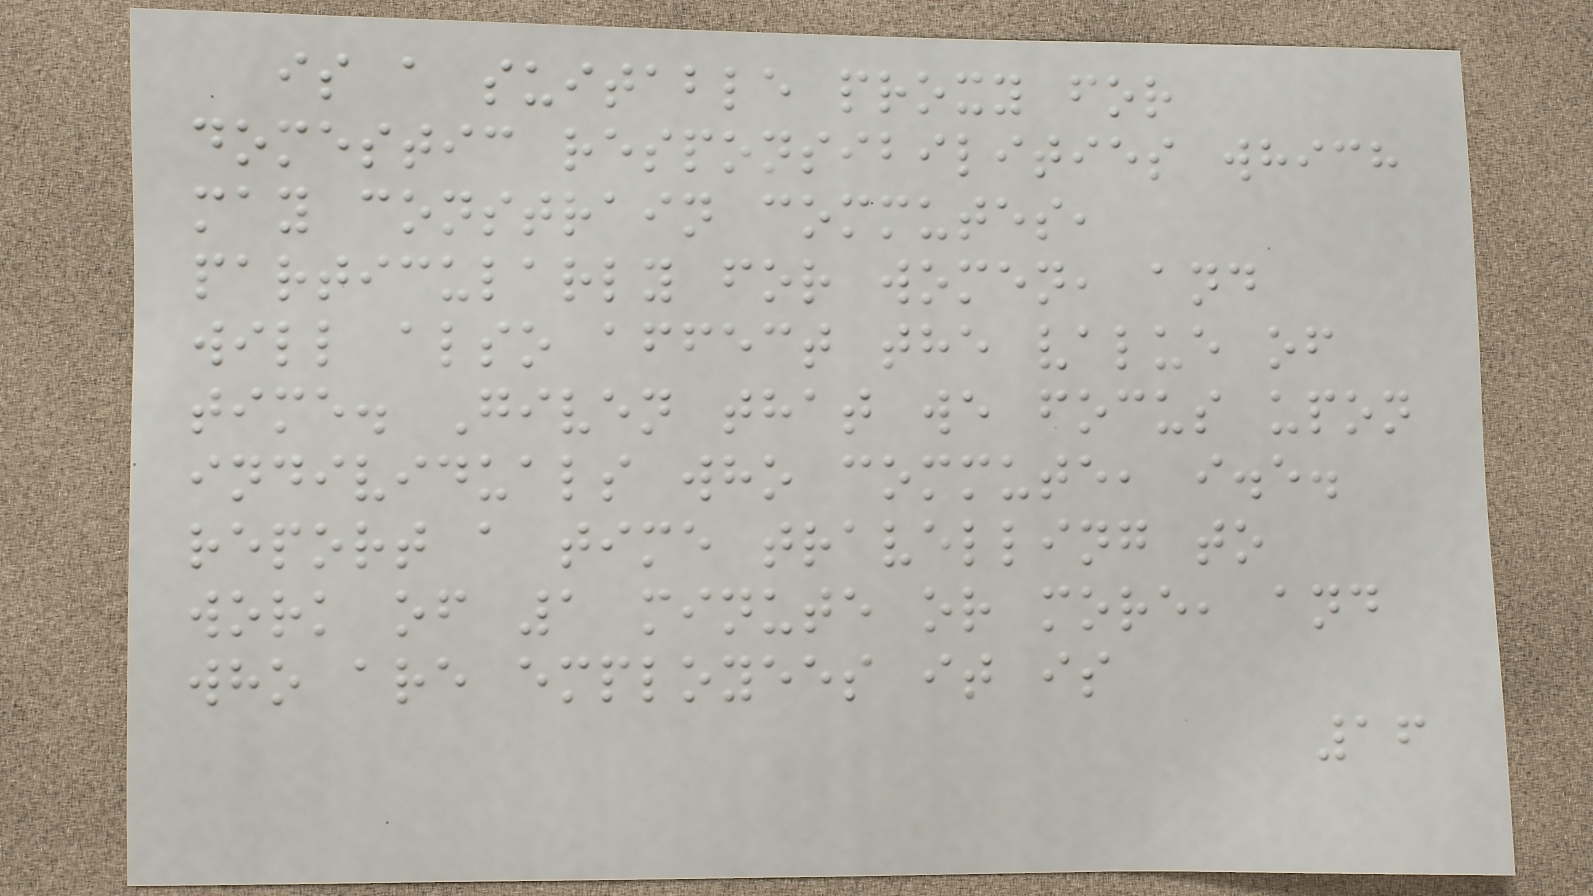is a suitable proxy for
domestic responsibilities which
may constrain commutes,
particularly for women, and
will also affect the value of
time. Given that we focus upon
individuals who commute, i.e.
report a time travelling to
work of 1 minute or more, and
who are employees it is
16
